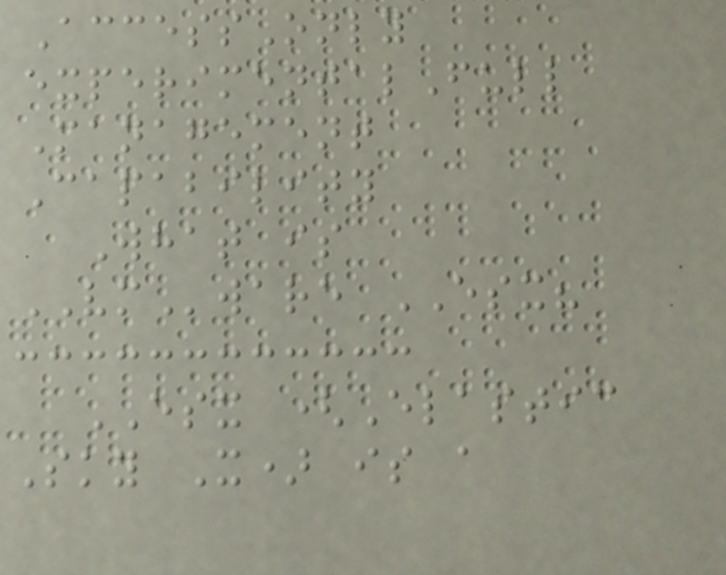AccessOnly
experimentalFull
Management
Capability
What is
VMware ESX?
ESX (Elastic
Sky X) is a
